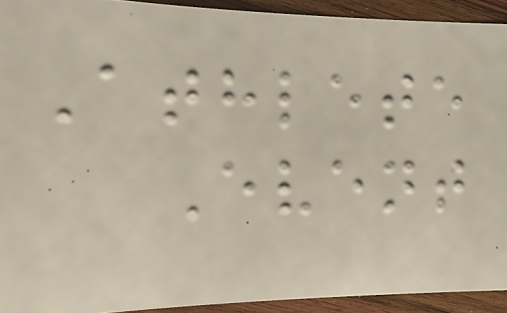Athlete
Event
